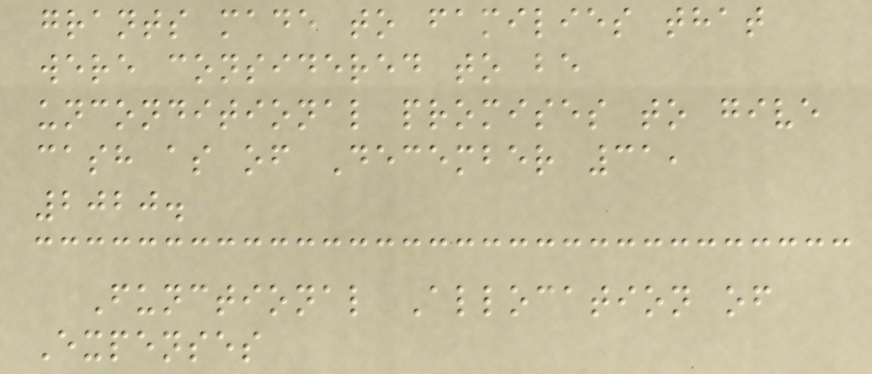grants made to families that
were considered to be
unconditional promises to give
cash as of December 31,
2020.
Functional Allocation of
Expenses
